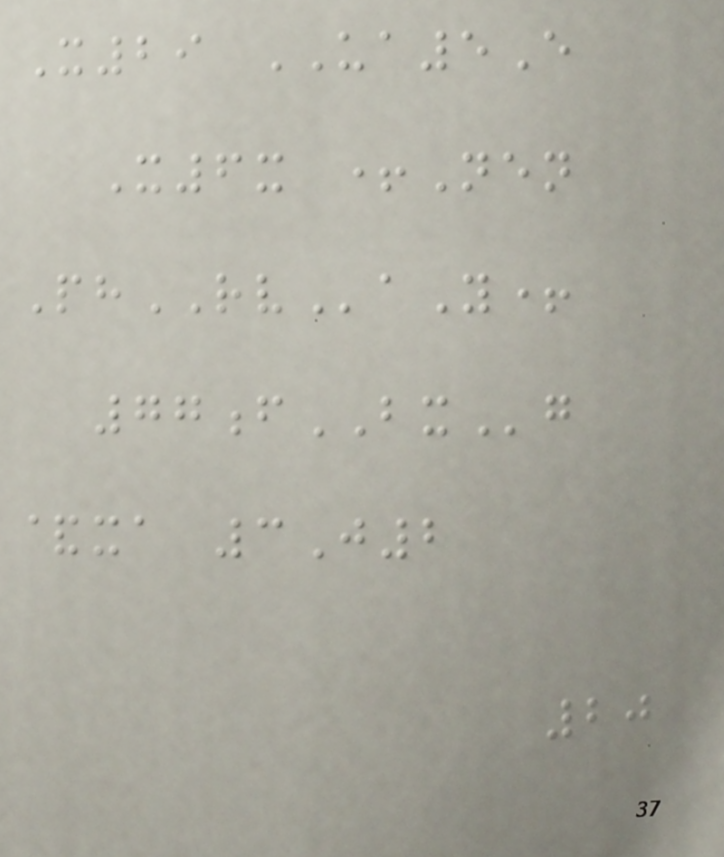X29 UA5E
X6x +Nen
PhRVaY+
77fBXg
&xa 3J2
20
